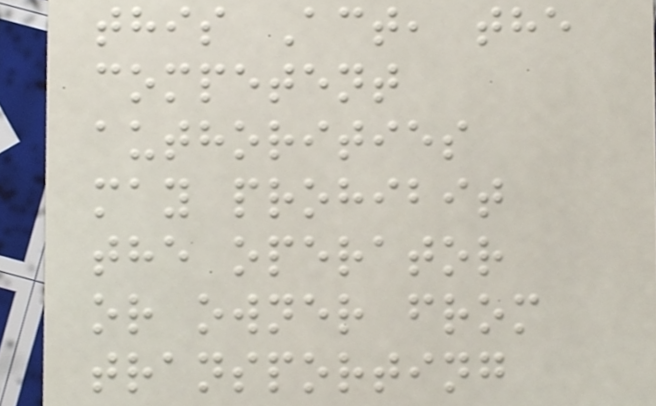this Act, the
competent
authorities
may prohibit
the operator
or owner from
transporting
